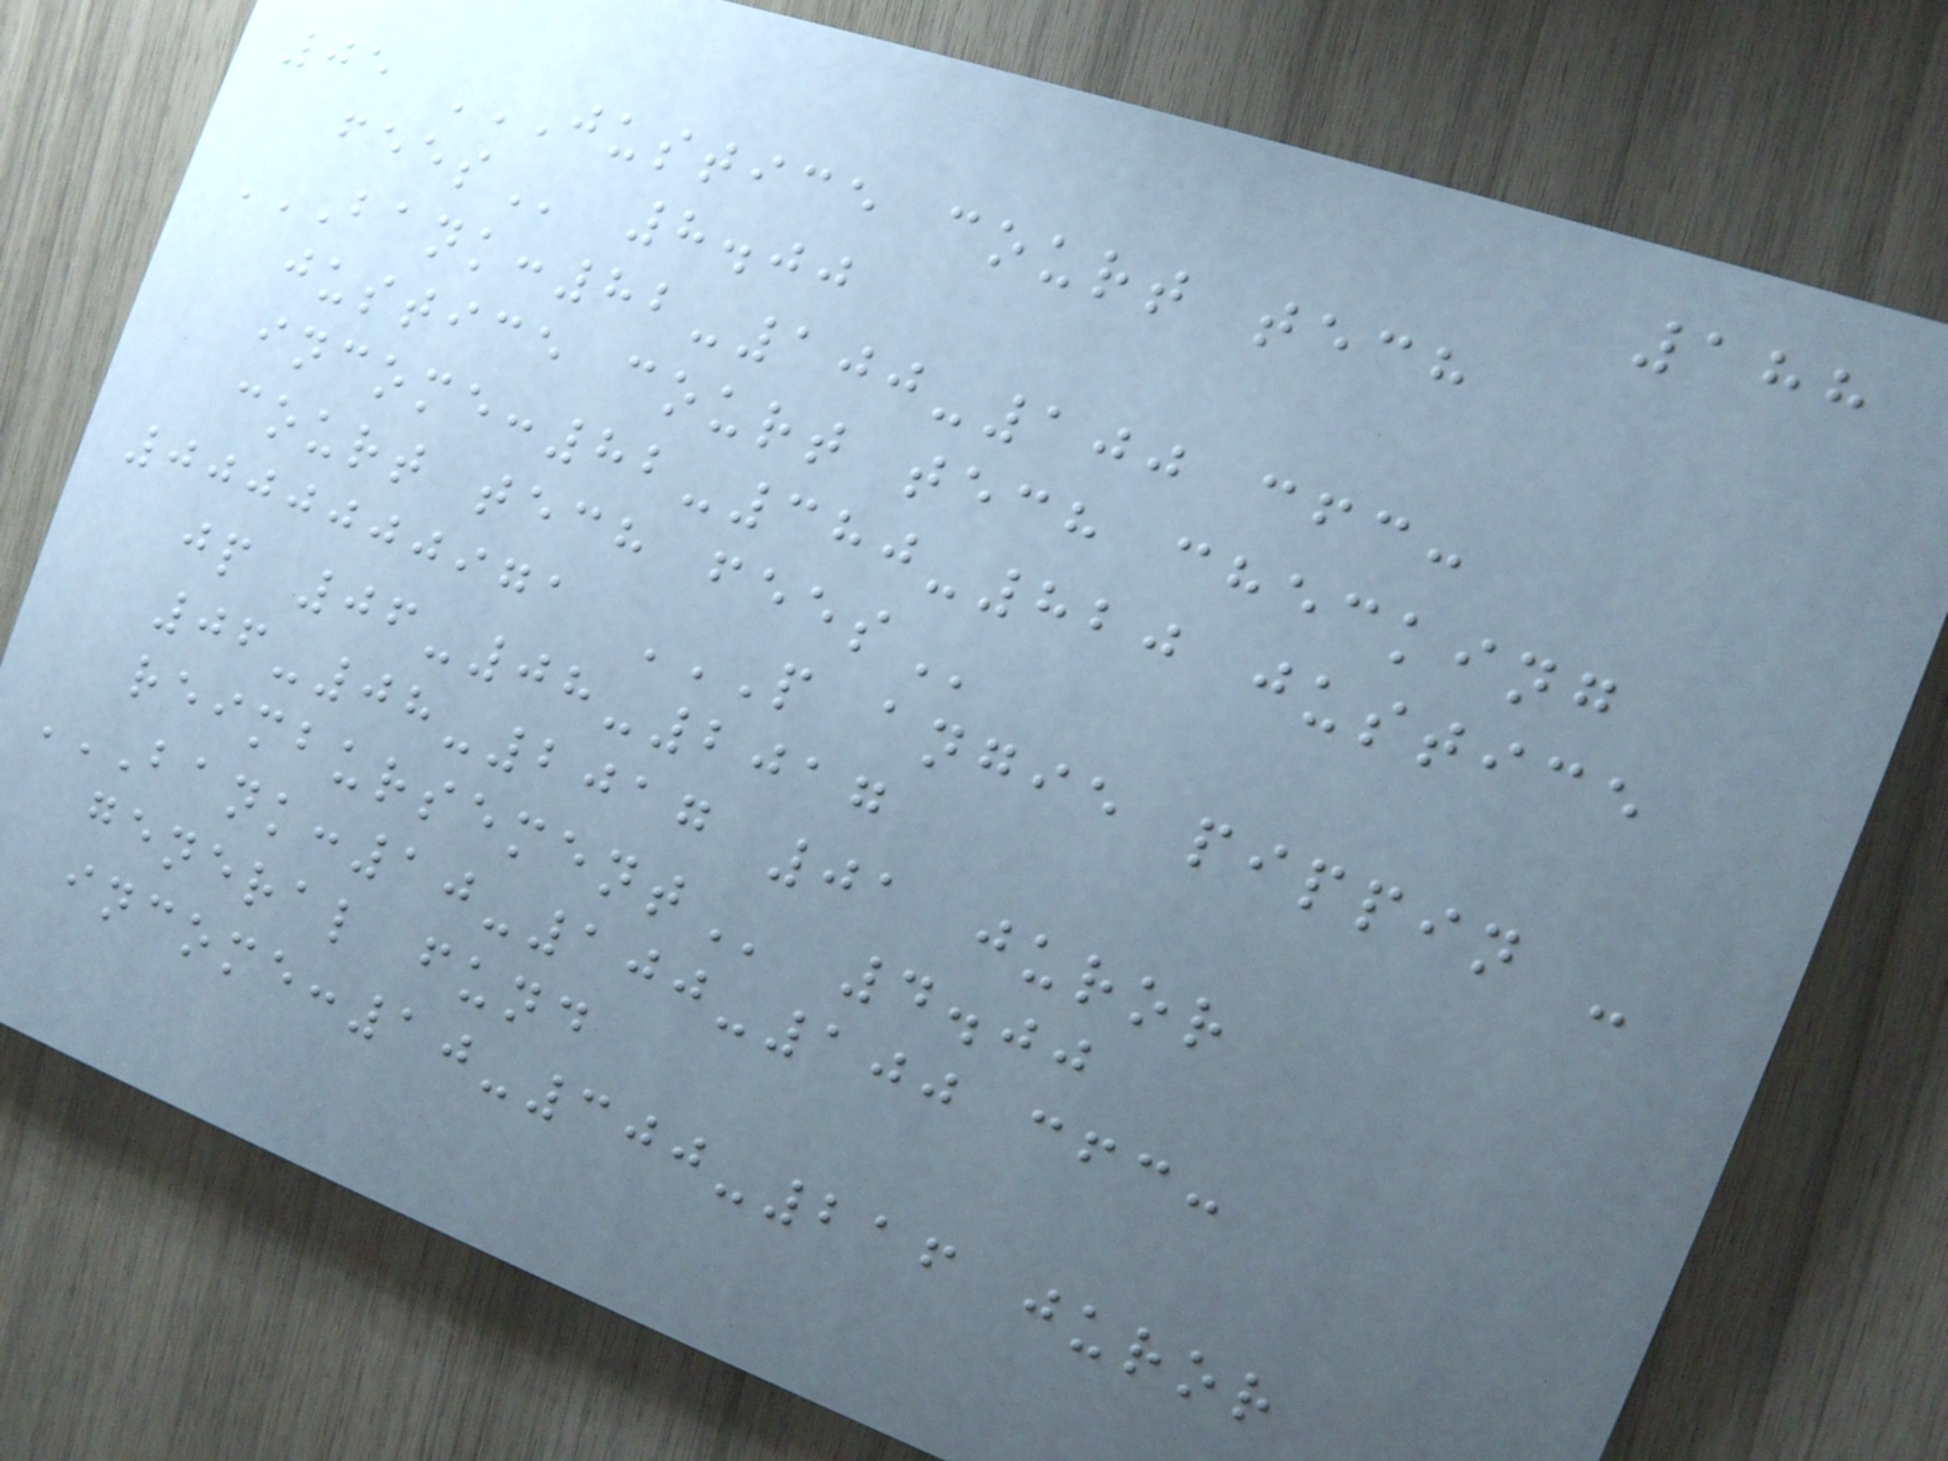188
05 JUSTICE COURT TECH
FEES 8.00
BANK:82-100-100 CFC:
JUSTICE COURT TECH CHECKING
INCOME:82-380-820 JUSTICE
COURT TECH FEES
0000000971 P ANGIE PIPPIN -
JP 06-08-2017
06-08-2017 01 JUROR
REIMBURSEMENT 4.00
BANK:10-100-100 CFC:
GENERAL FUND
INCOME:10-300-216 JUROR
